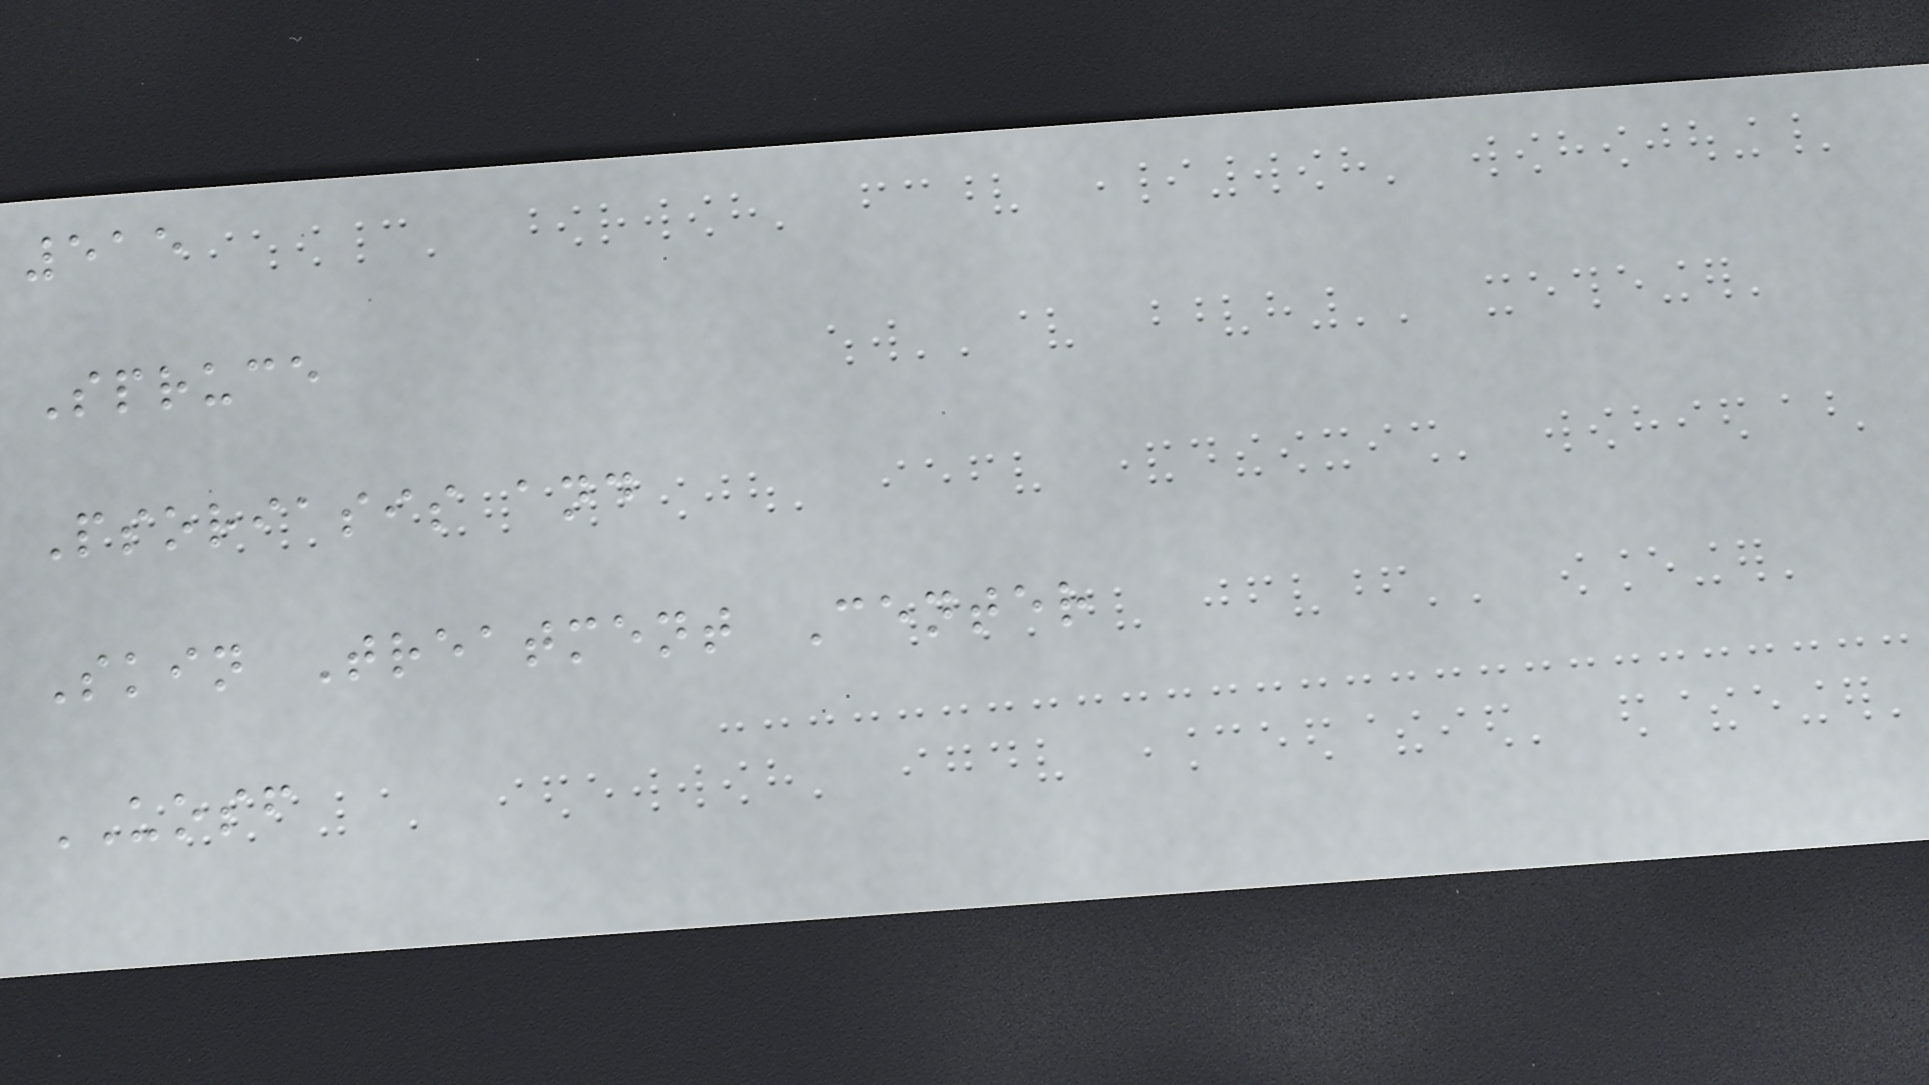515
Spruce
Psoriasis and
Skin Treatment Center
UOSF
